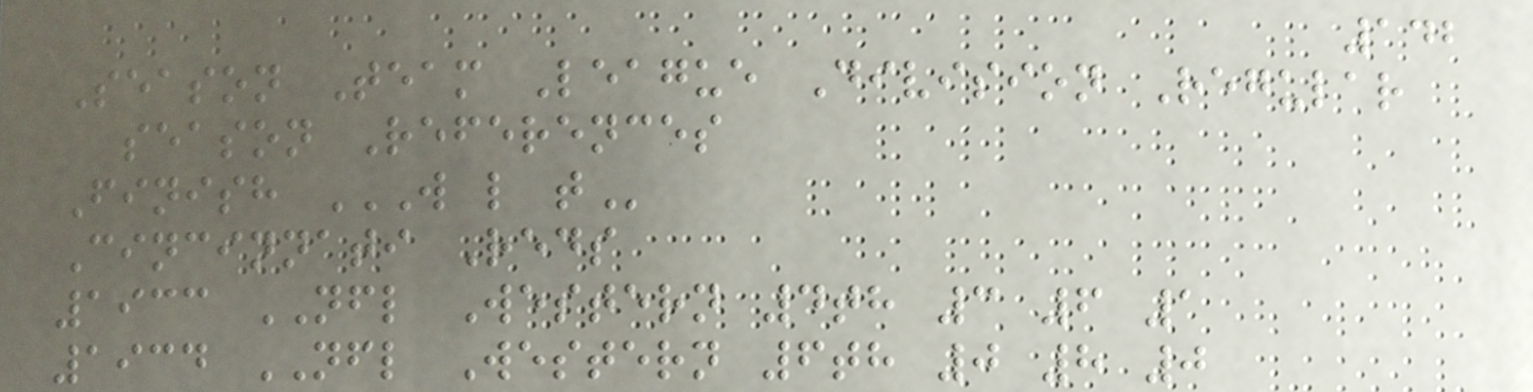142
Season Team League Division Regular
season References
Finish W L T
Cincinnati Reds
1933 NFL Western 4th 3 6 1
1934 NFL Western 6th 0 8 0
